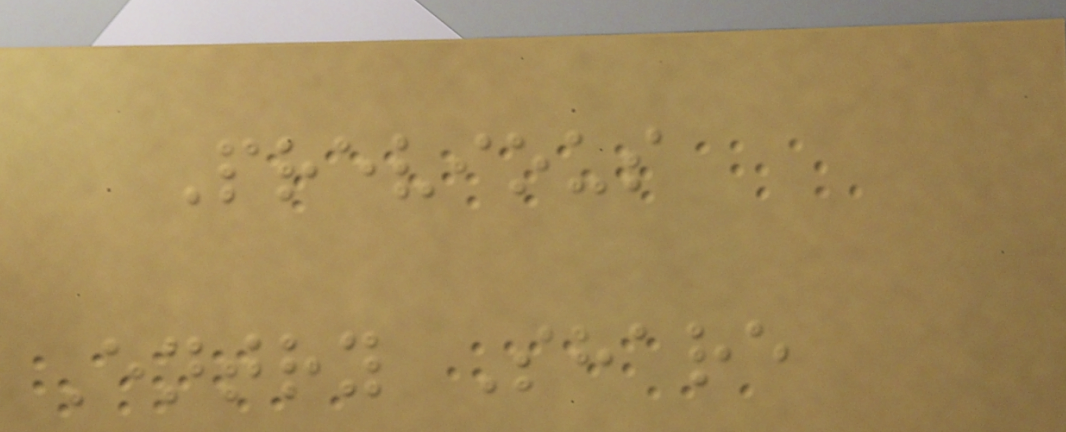Previous
Entry Share
